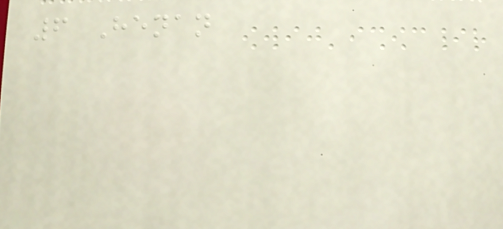6 Henan
